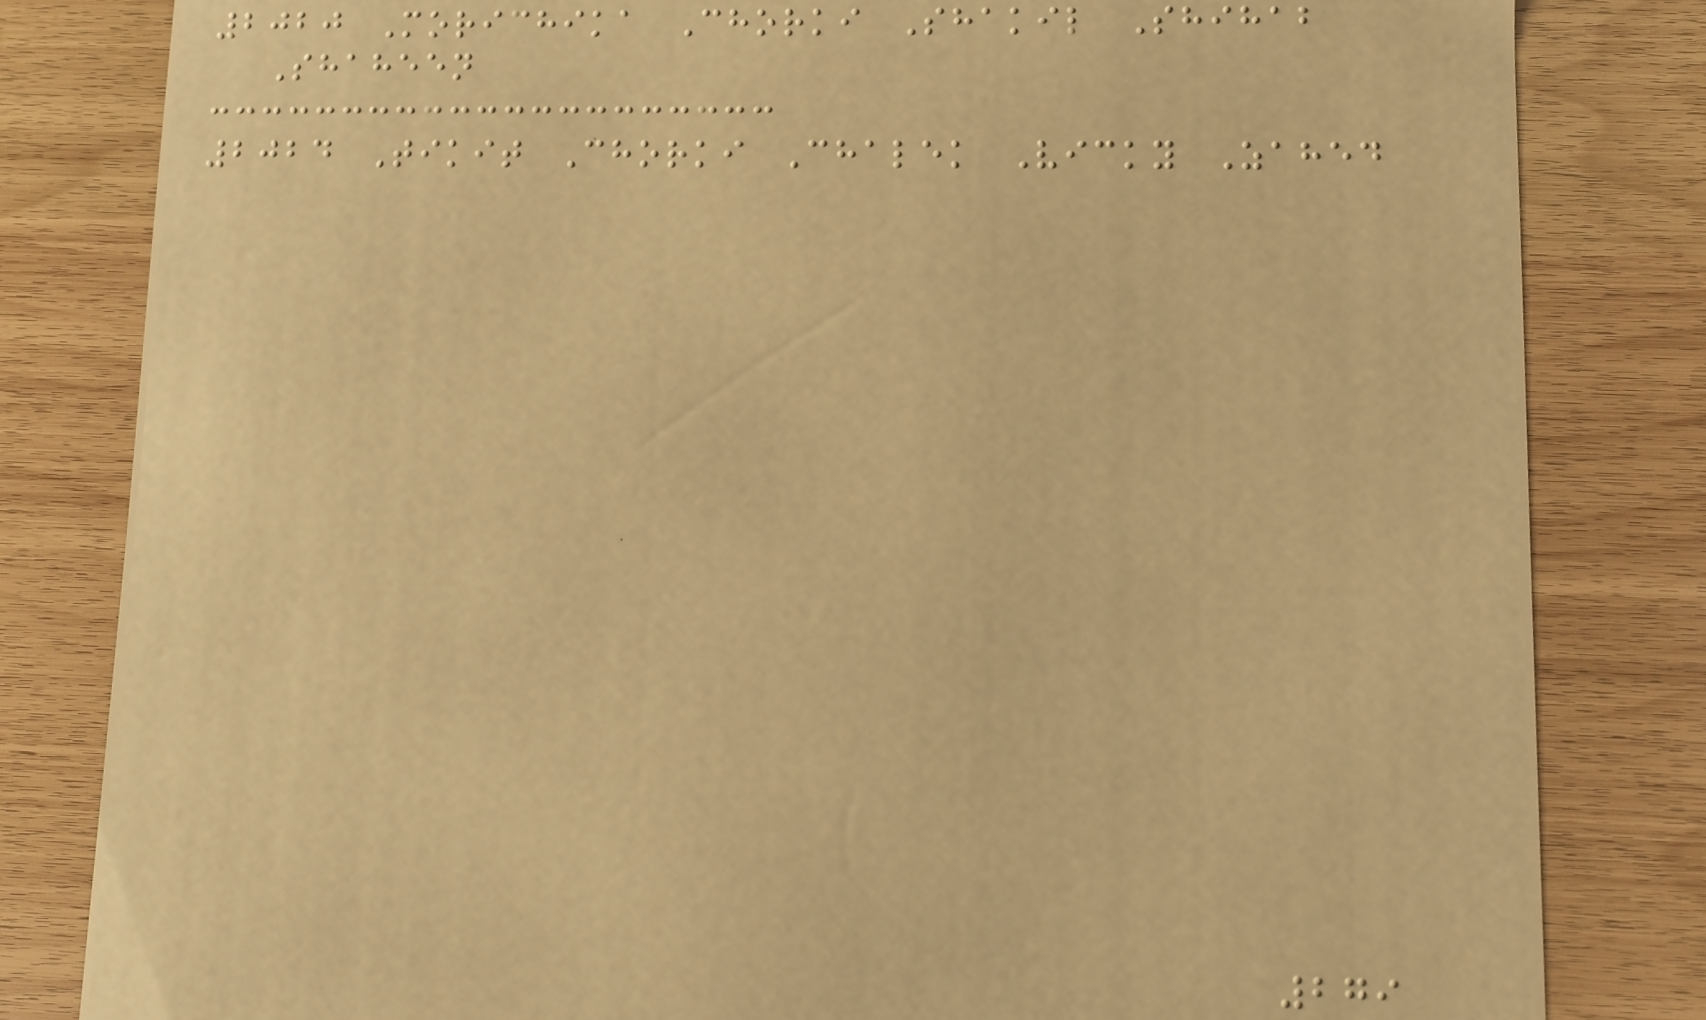2020 Morichika Chorki Shakil Shihab
Shaheen
2024 Tikit Chorki Chalek Vicky Zahed
279
